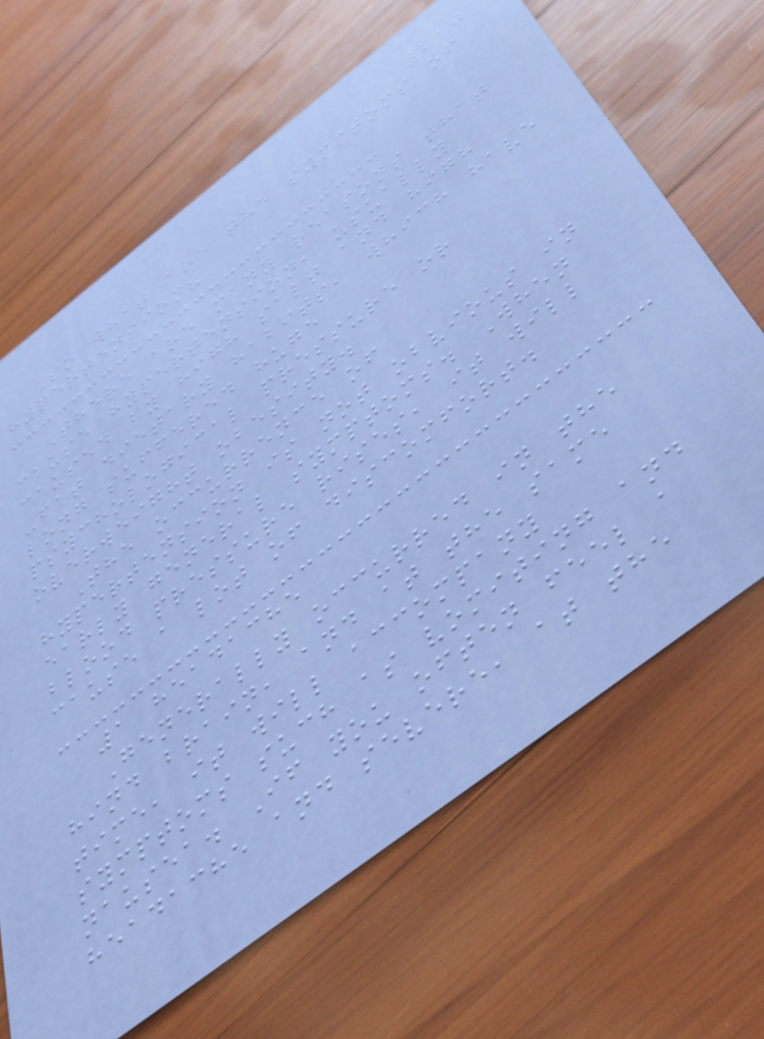210
So what are the symptoms of
hypertension?
There are many reasons that
cause hypertension, usually
caused by high salt and high
-fat dietary habits, which have
long suffered huge
psychological pressure or
overweight obesity.
The occurrence of
hypertension is not obvious in
early general symptoms. When
blood pressure rises, it will
cause a lot of discomfort.
1 headache
Generally occurred in the
hind brain, and at the same
time, it will accompany
symptoms such as vomiting and
nausea. If you often feel a
headache and severe, at the
